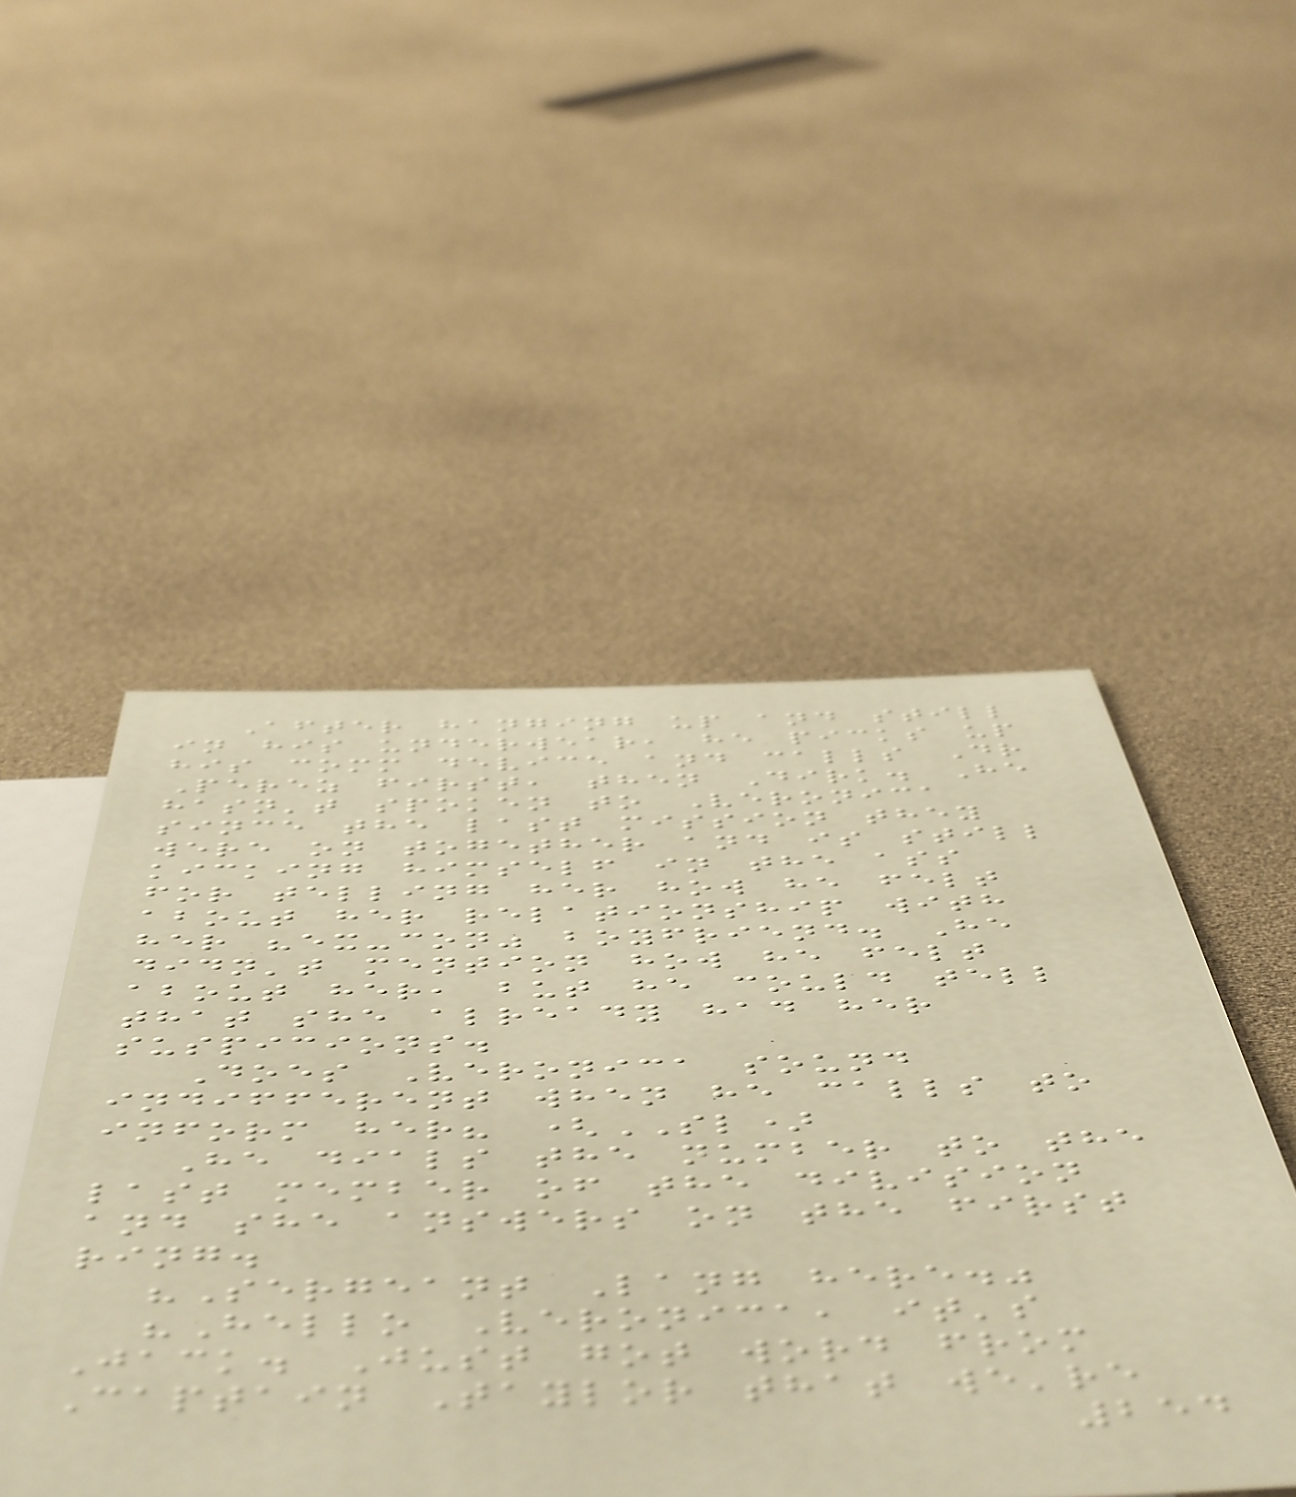After hanging up and still
in his underwear, he picks up
his comm device and calls Dr
Perez first, then Dirk. He
hasn't spoken to Veronica
since the last mission they
were on together and is still
kicking himself in the ass
for telling her how he felt
about her relationship with
her "ex-con" boyfriend. He
didn't mention how he felt
about her, but he could tell
that she already had her
suspicions.
Does Veronica sound
indifferent when he calls to
inform her? (SL)
He dials the number to the
last member of the division
and she answers on the first
ring.
"Sergeant Lang here."
"Hello Veronica, it's
Jack. Just got word from
Captain Taylor that we're
254
